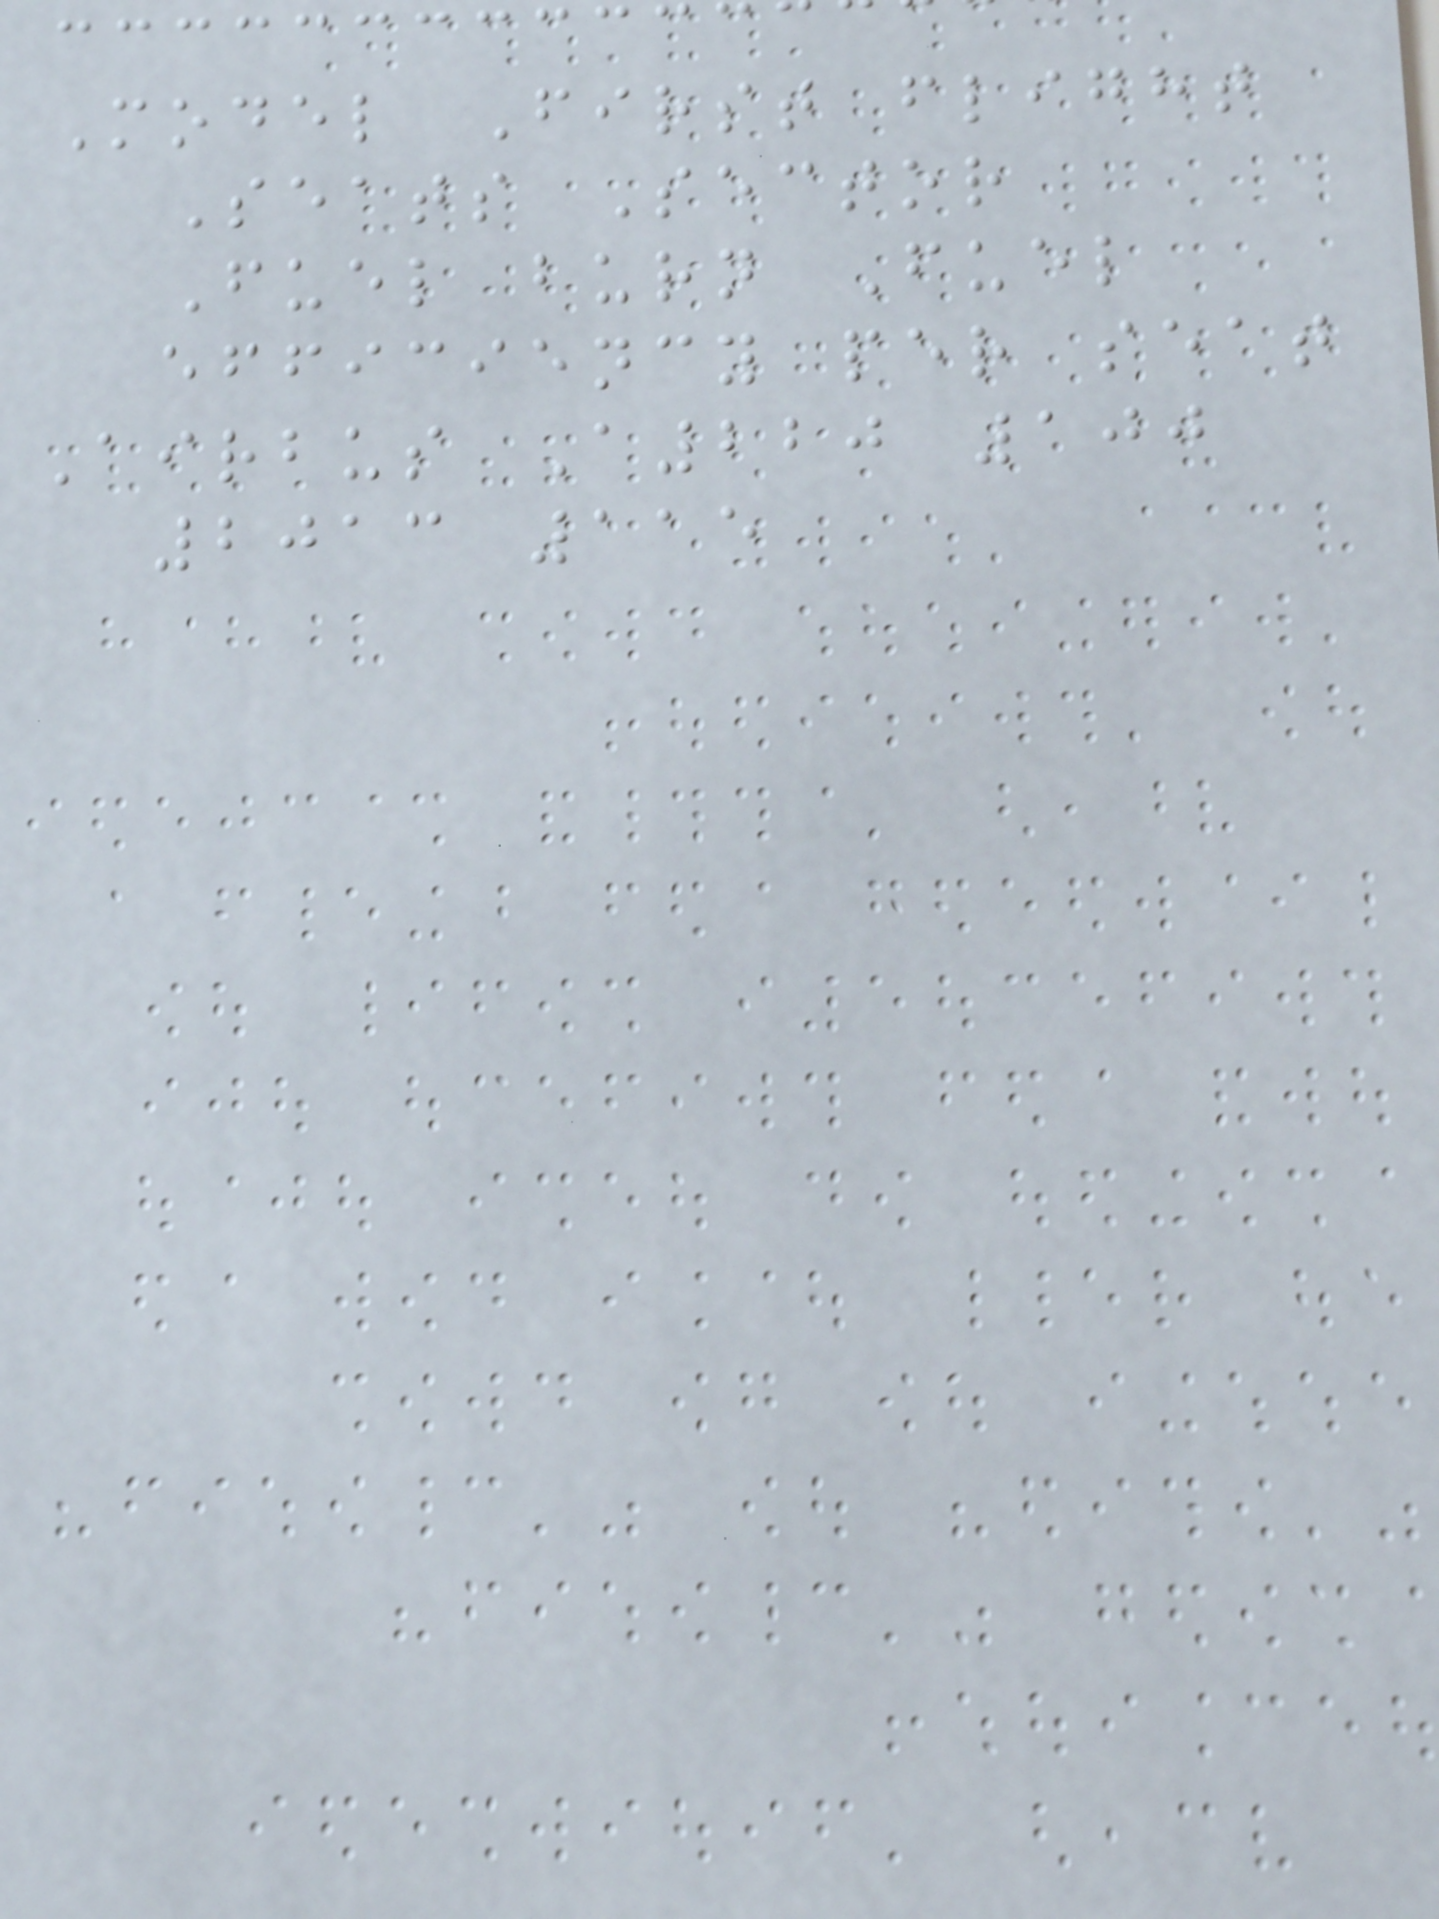Model First flight
Seats Sector
Fuel burn Fuel
efficiency per seat
Airbus A220 100
2013 115
